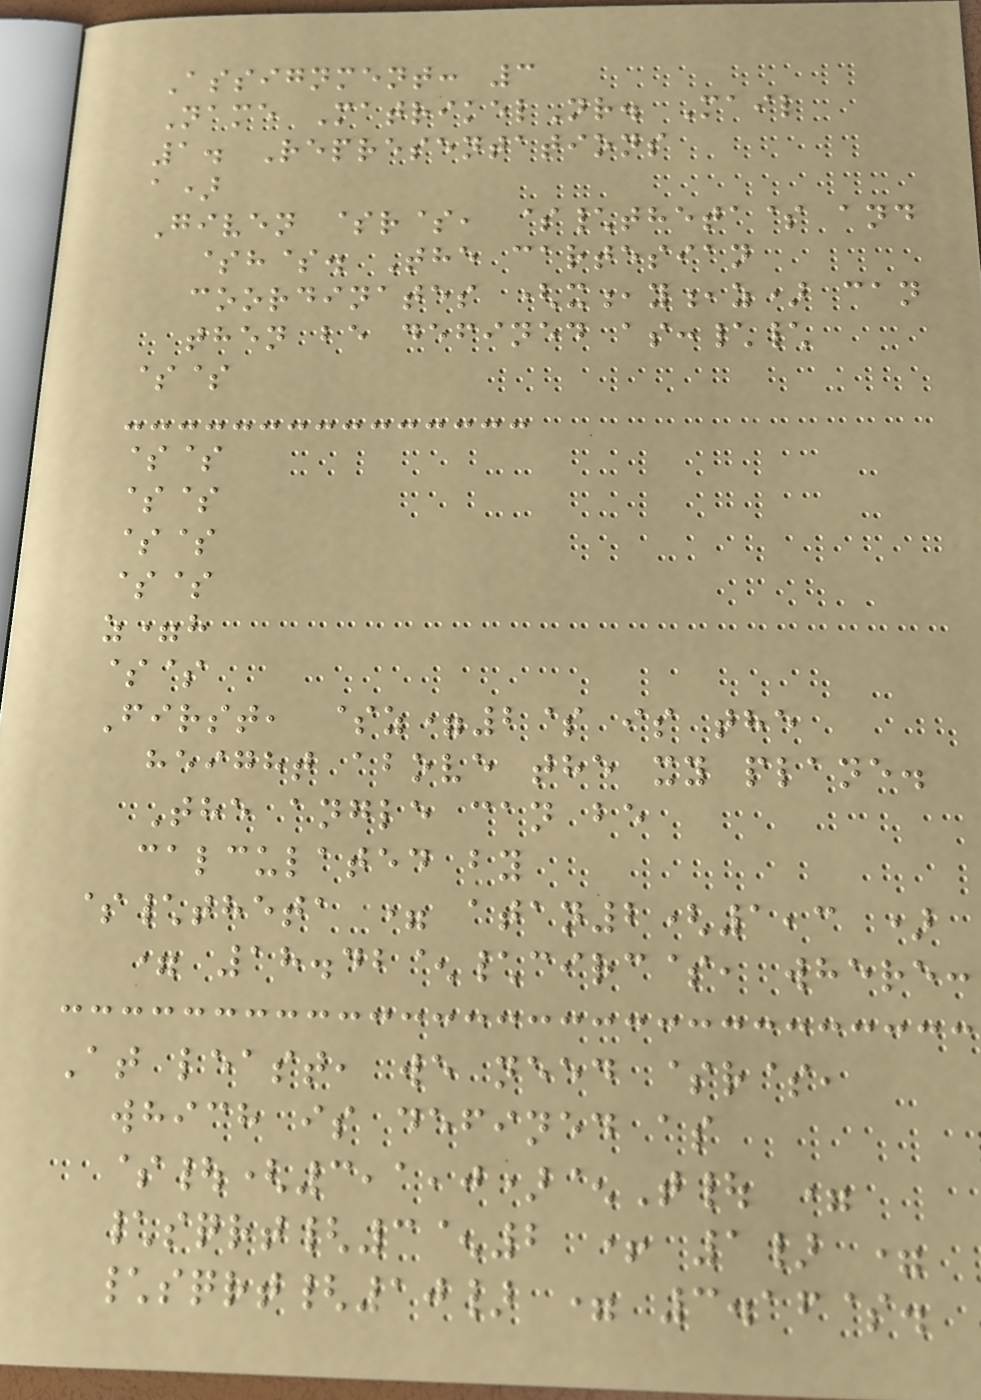Assignment: 3
Name MatrikelNr. Mail
1. Representations
a)
Given $r$, $\theta$ and
$h$. The cartesian
coordinates (x,y,z) can
then be defined as:\\
$$
$$
$$
$$
$$
z=h
$$
First, $z=2$ is the
height above the xy plane.
The angle can be
calculated by
$\theta = atan2(1,3 )
= 18.42^\circ$, where:
At least, we need $r$,
which is defined as
$|(3,1,0)^T| =
\sqrt{3^2 + 1} =
\sqrt{10} = 3.16$.
